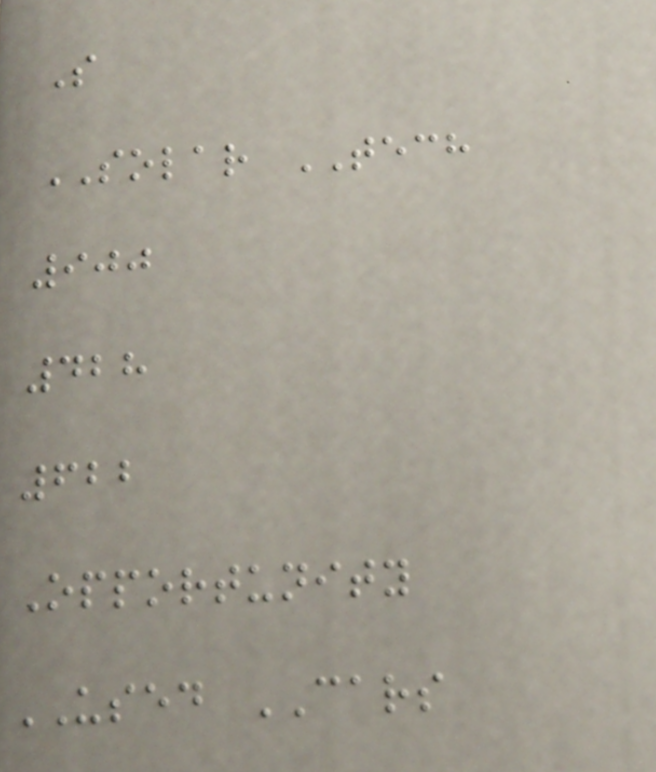S
SOLAR TECH
900
428
622
Opportunity
USED CARS
